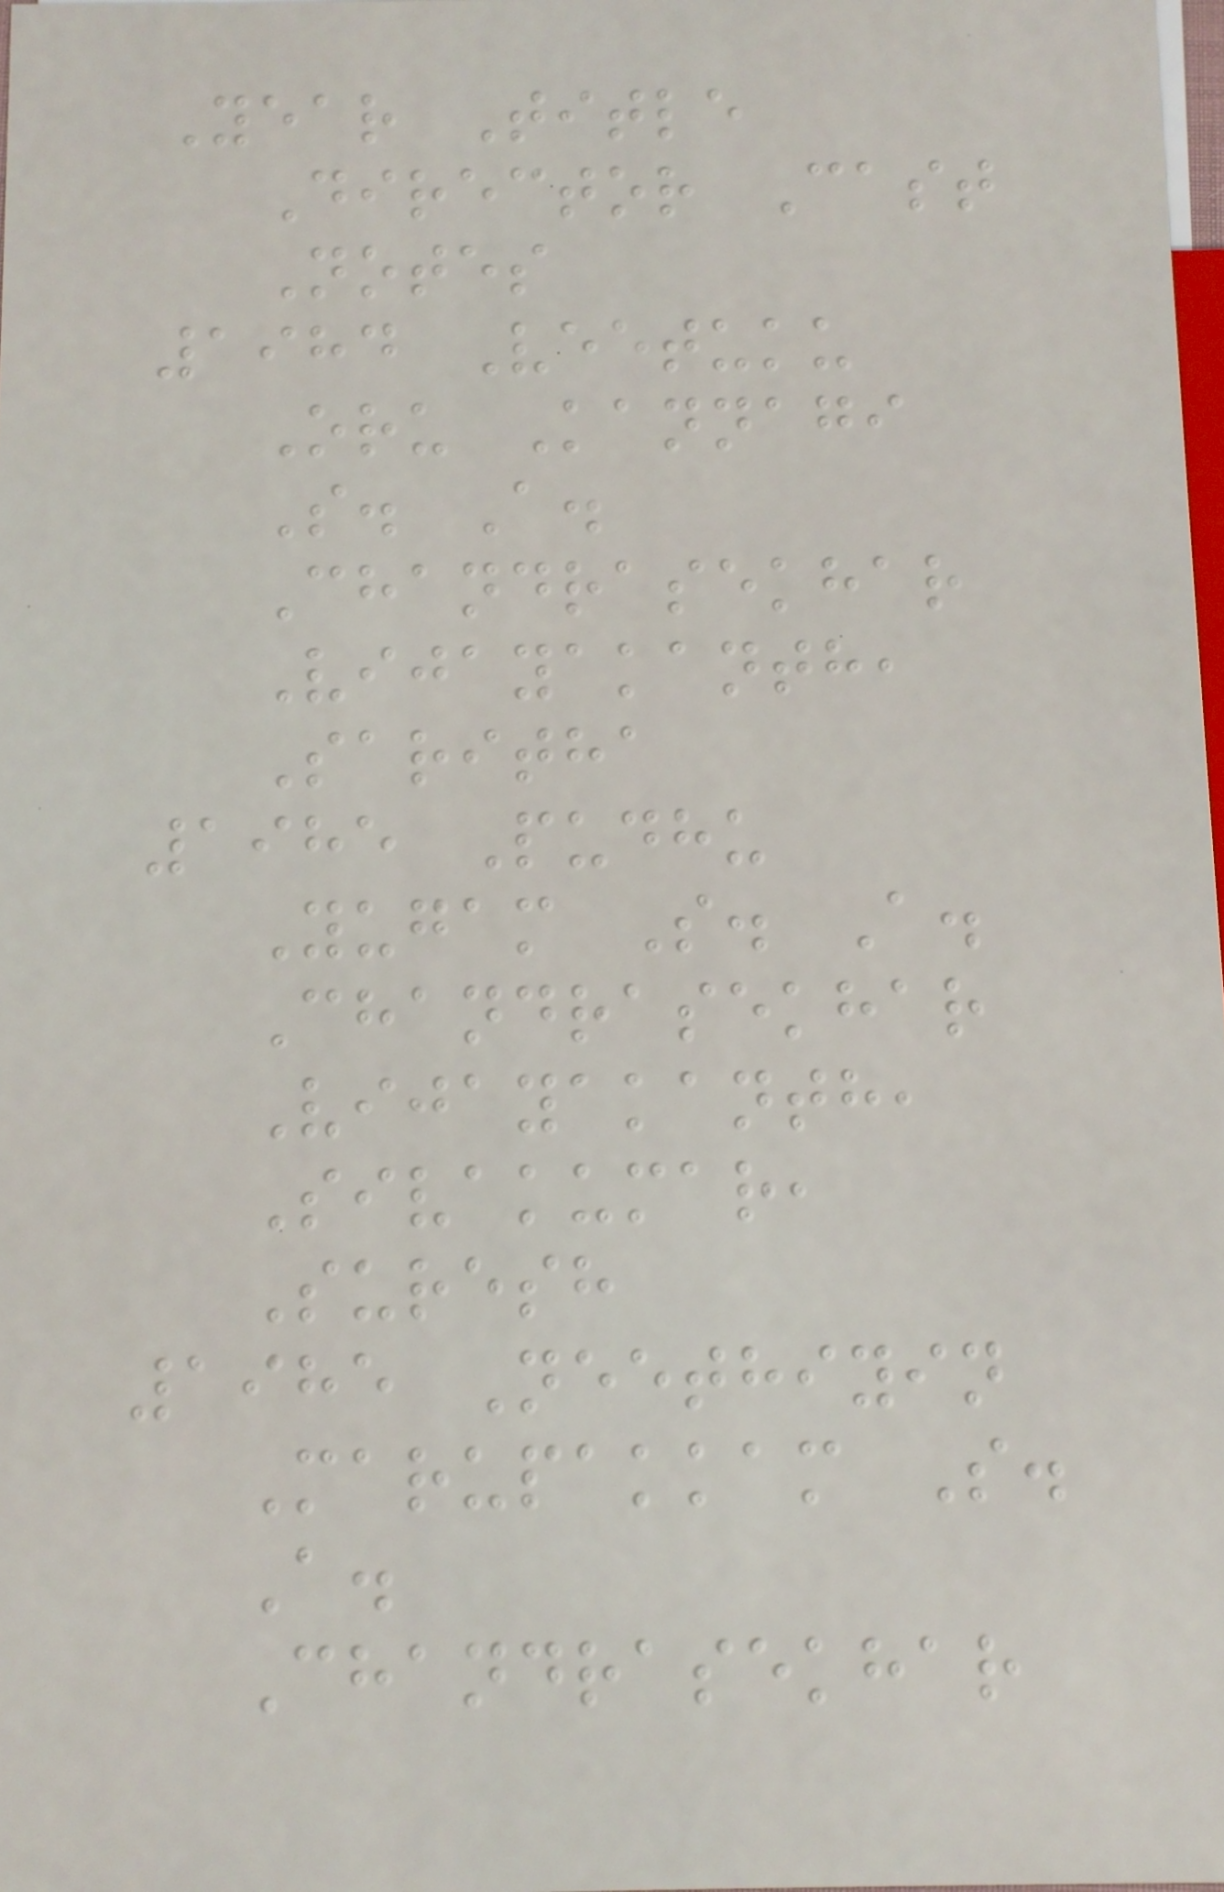Year Title
Director Cast
Notes
1984 Veetuku
Oru Kannagi
S. A.
Chandrasekhar
Vijayakanth,
Saritha
1985 Pudhu
Yugam S. A.
Chandrasekhar
Vijayakanth,
Sivakumar,
Suresh
1985 Neethiyin
Marupakkam S.
A.
Chandrasekhar
